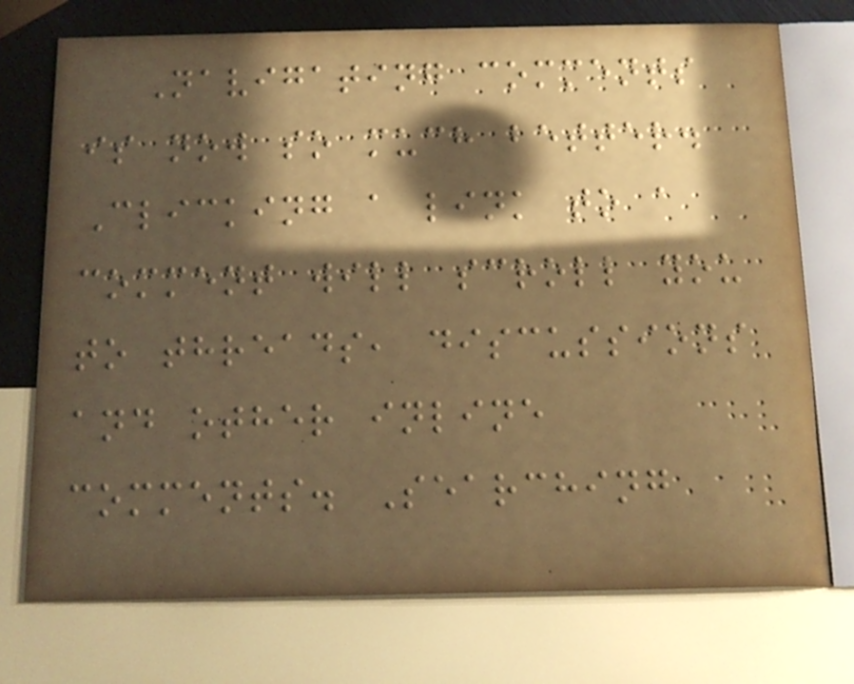Navigating comments
is now so much better.
Clicking a link to a
comment will scroll you
to threads, discussions
and other inline
comments. Searching
